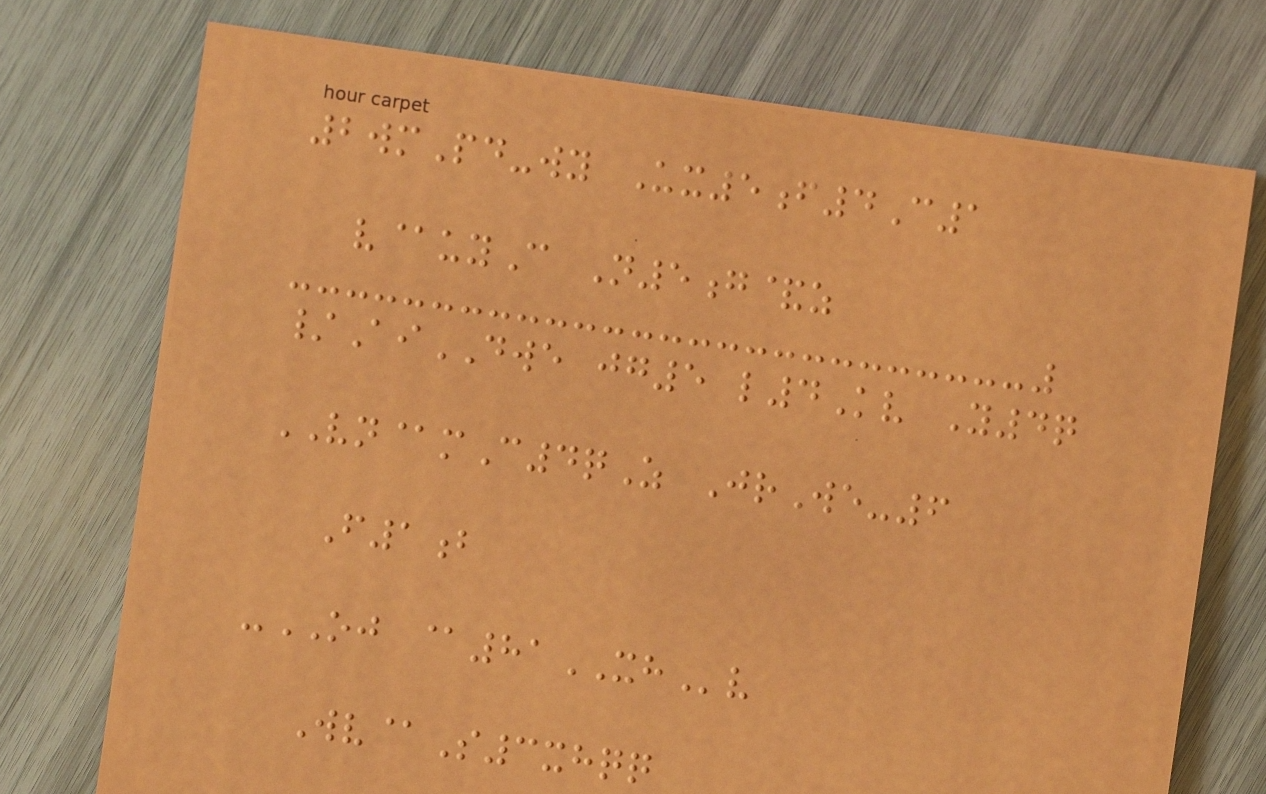2wmPd-wy Ux5f4C1
v@uyC N5g&z
/AiDWE jg5 l4Kv Y4q
VN@mC4qZ JrWe-6
F1b
-OJ @81XHv
Wv@S3xhqq
